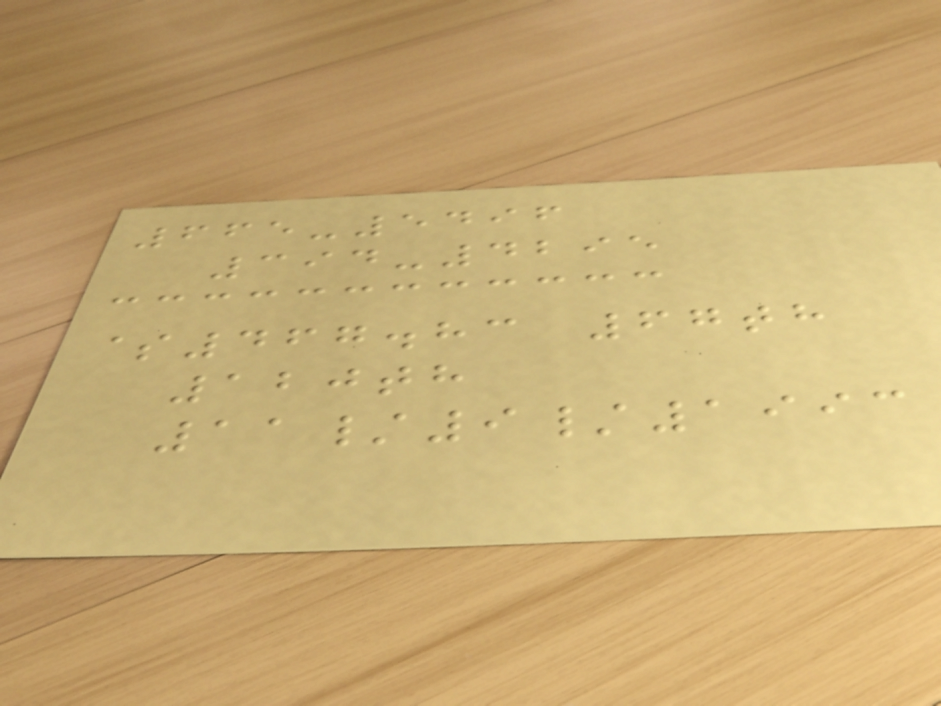665-5496
394-4295
$467.83 67th
120th
11/9/1993
